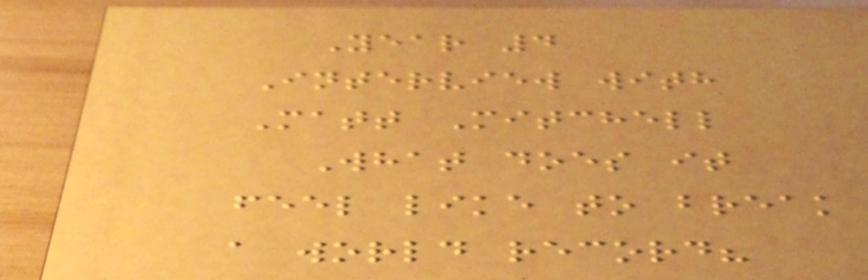Year 4
Interview with
Matt Mitchell
What does it
feel like to break
a world record?
